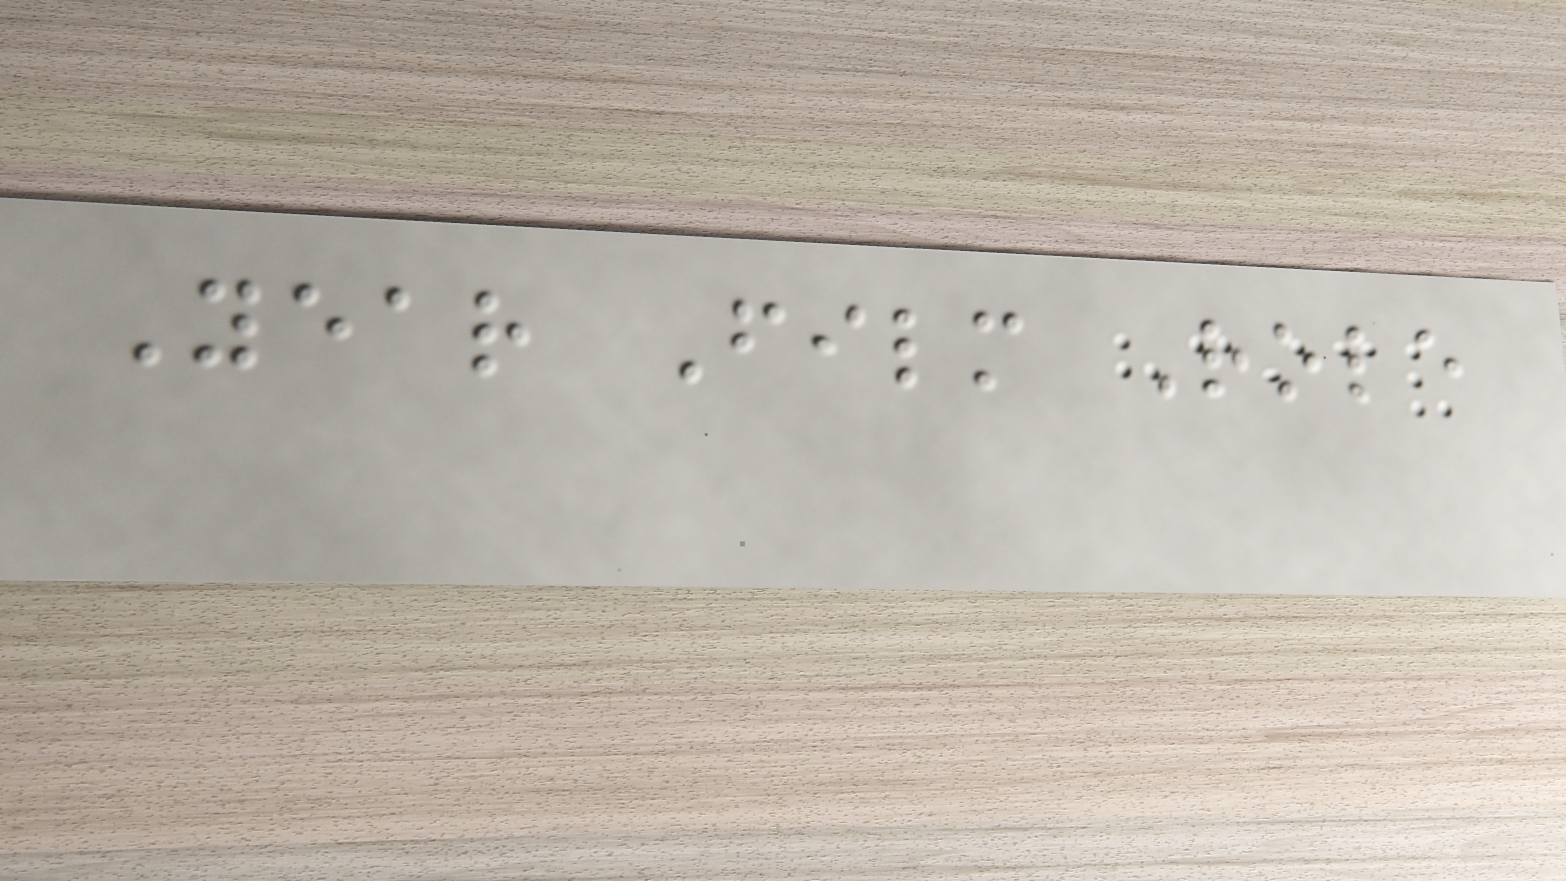Year Film Role
